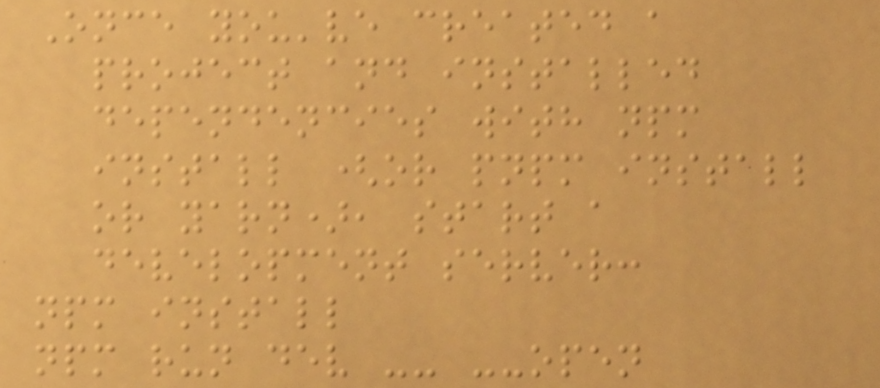Once you've created a
project and installed
dependencies with npm
install (or pnpm install
or yarn), start a
development server:
npm install
npm run dev -- --open
